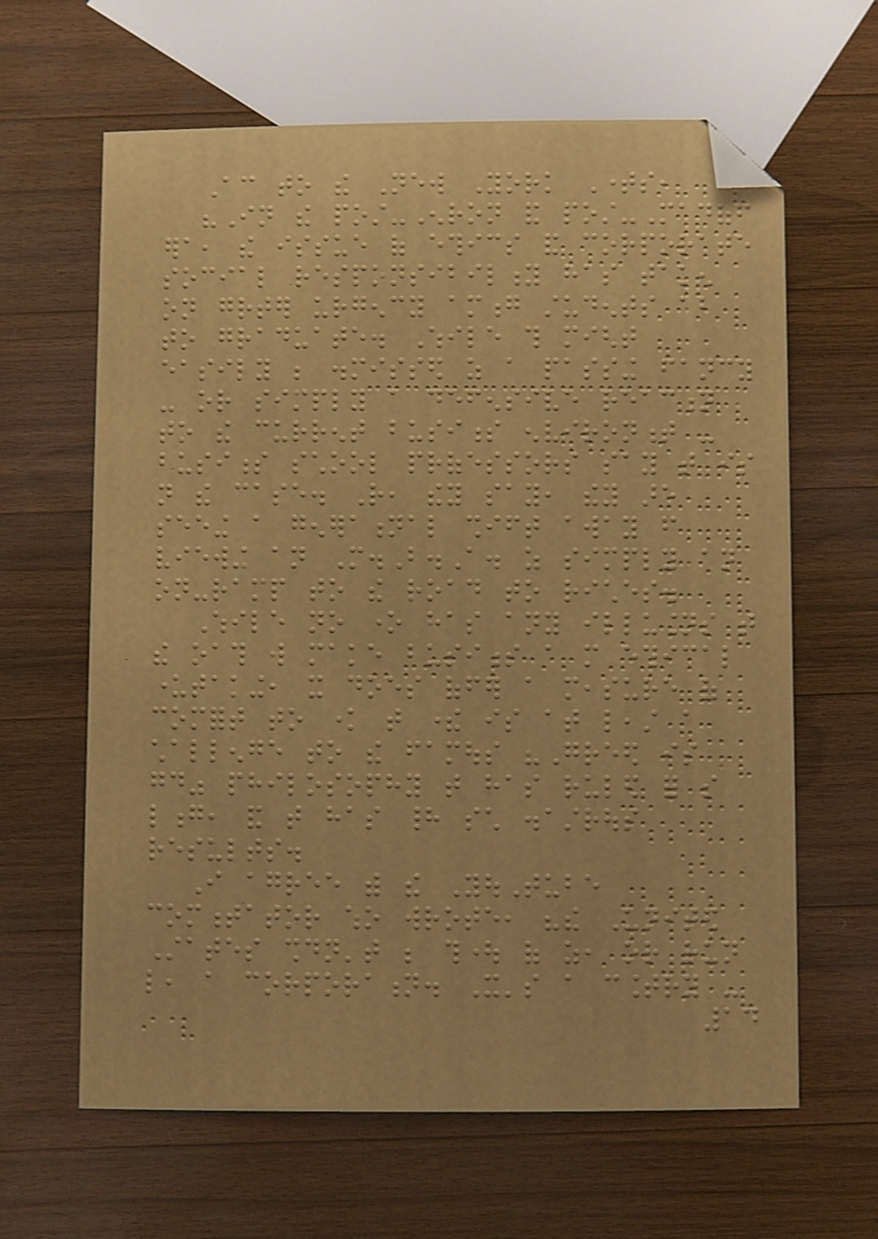According to the New York Times,
"In the post-Enron and post-Madoff
era, the issue of ethics and corporate
social responsibility has taken
on greater urgency among students about
to graduate. While this might
easily be dismissed as a passing fancy
- or simply a defensive reaction
to the current business environment -
business school professors say that is
not the case. Rather, they say, they are
seeing a generational shift away from
viewing an M.B.A. as simply an
on-ramp to the road to riches.
While no one has any illusions that
the oath will make business a more ethical
undertaking, it does offer a measure of
comfort to know that there is at least a
challenge to the famous "Greed is
good" philosophy that has ruled for so
long, and that has had such disastrous
results.
I agree with the YouTube
commentator who wrote, "the United
States shouldn't be thought of as, or run
like, a corporation. It's a country -
14
